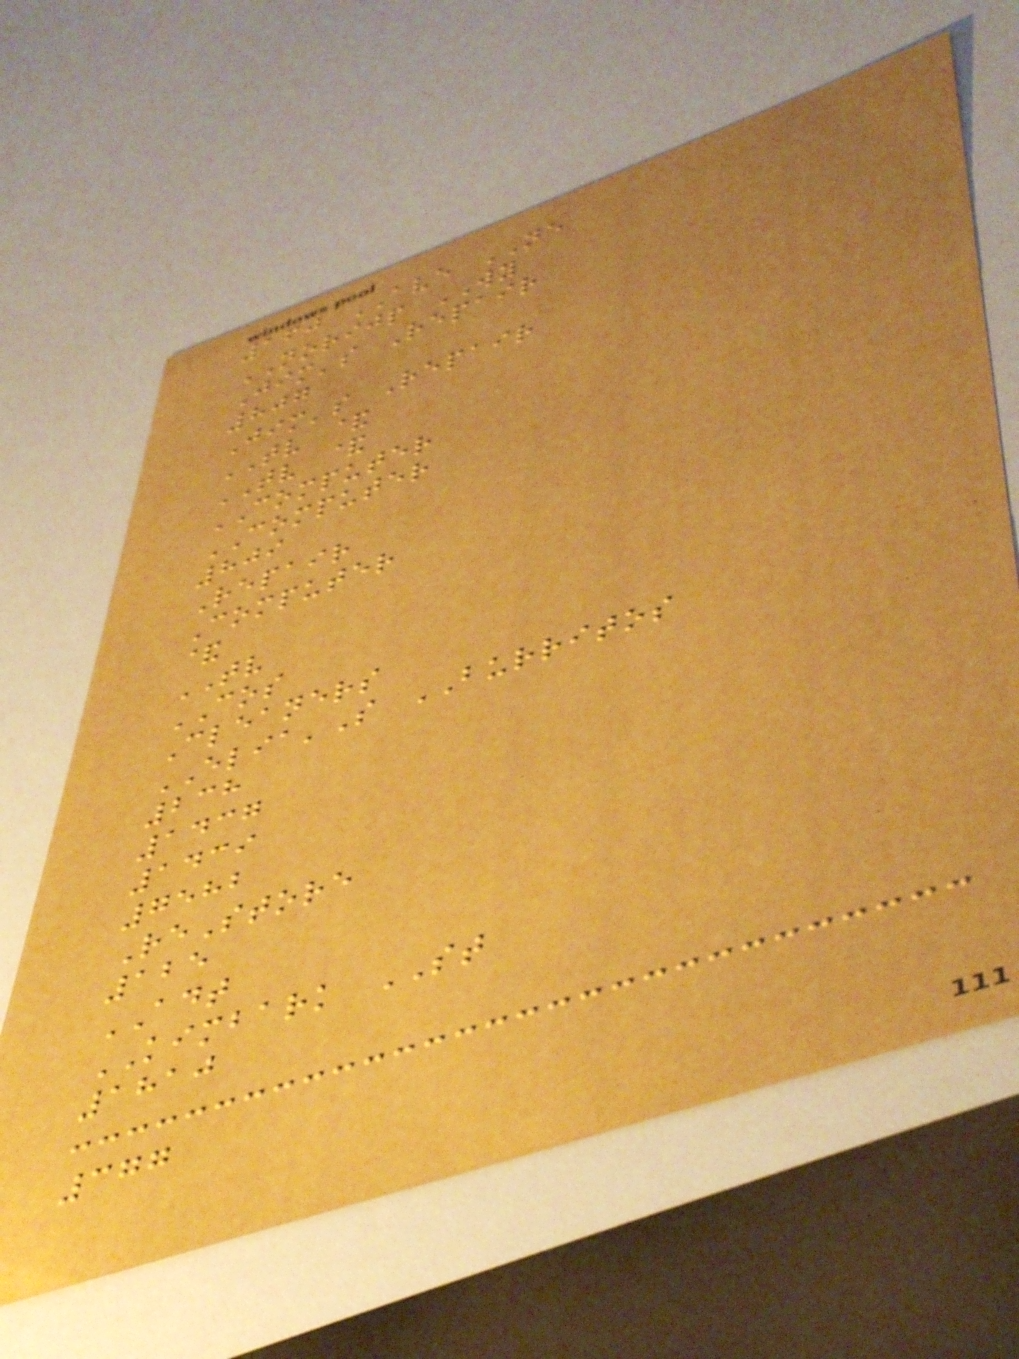160 AVE NE
NORIJP WY
Jim's Repair
807
Jim's Repair
TV &
TV &
COMPUTER
COMPUTER
809
Repair
Computer
&
TV
COS
Cleaners
ELIA'S BURRITOS
238
1437
1439
7582
ReStore
125
ADT
KIMBARK ST
1810
377
